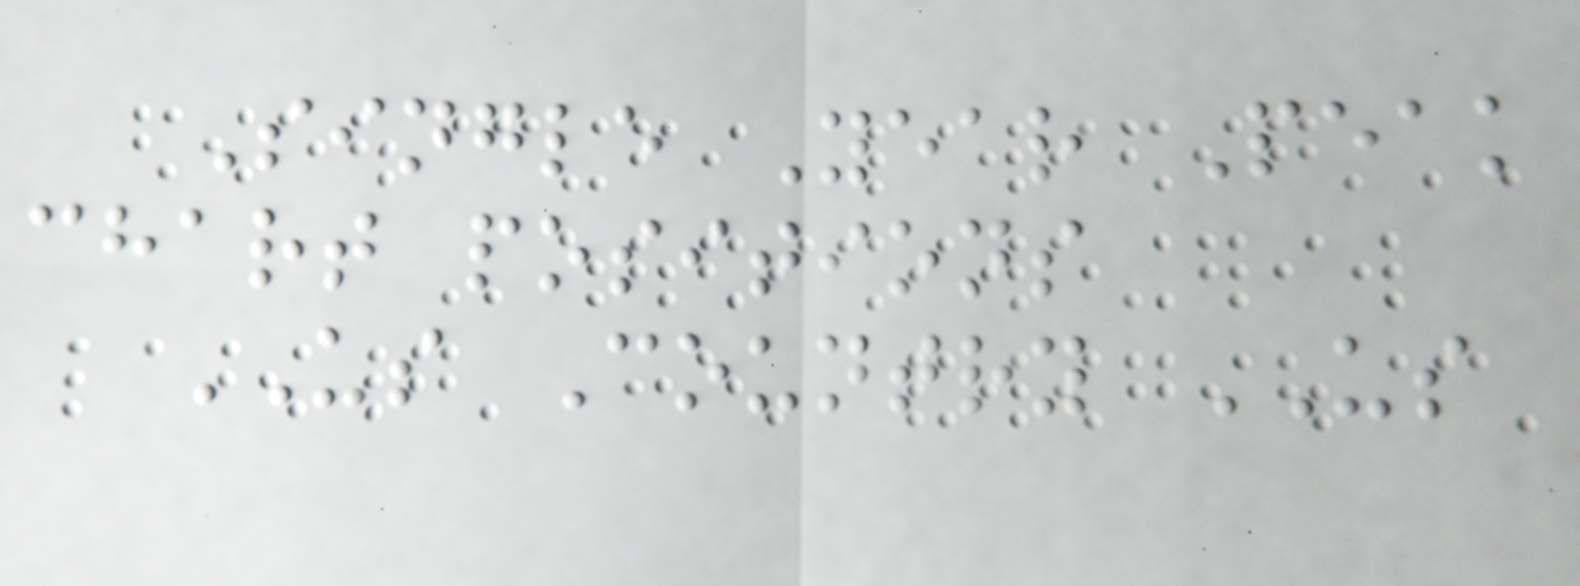Single Year Peak
chart positions
US Country US
